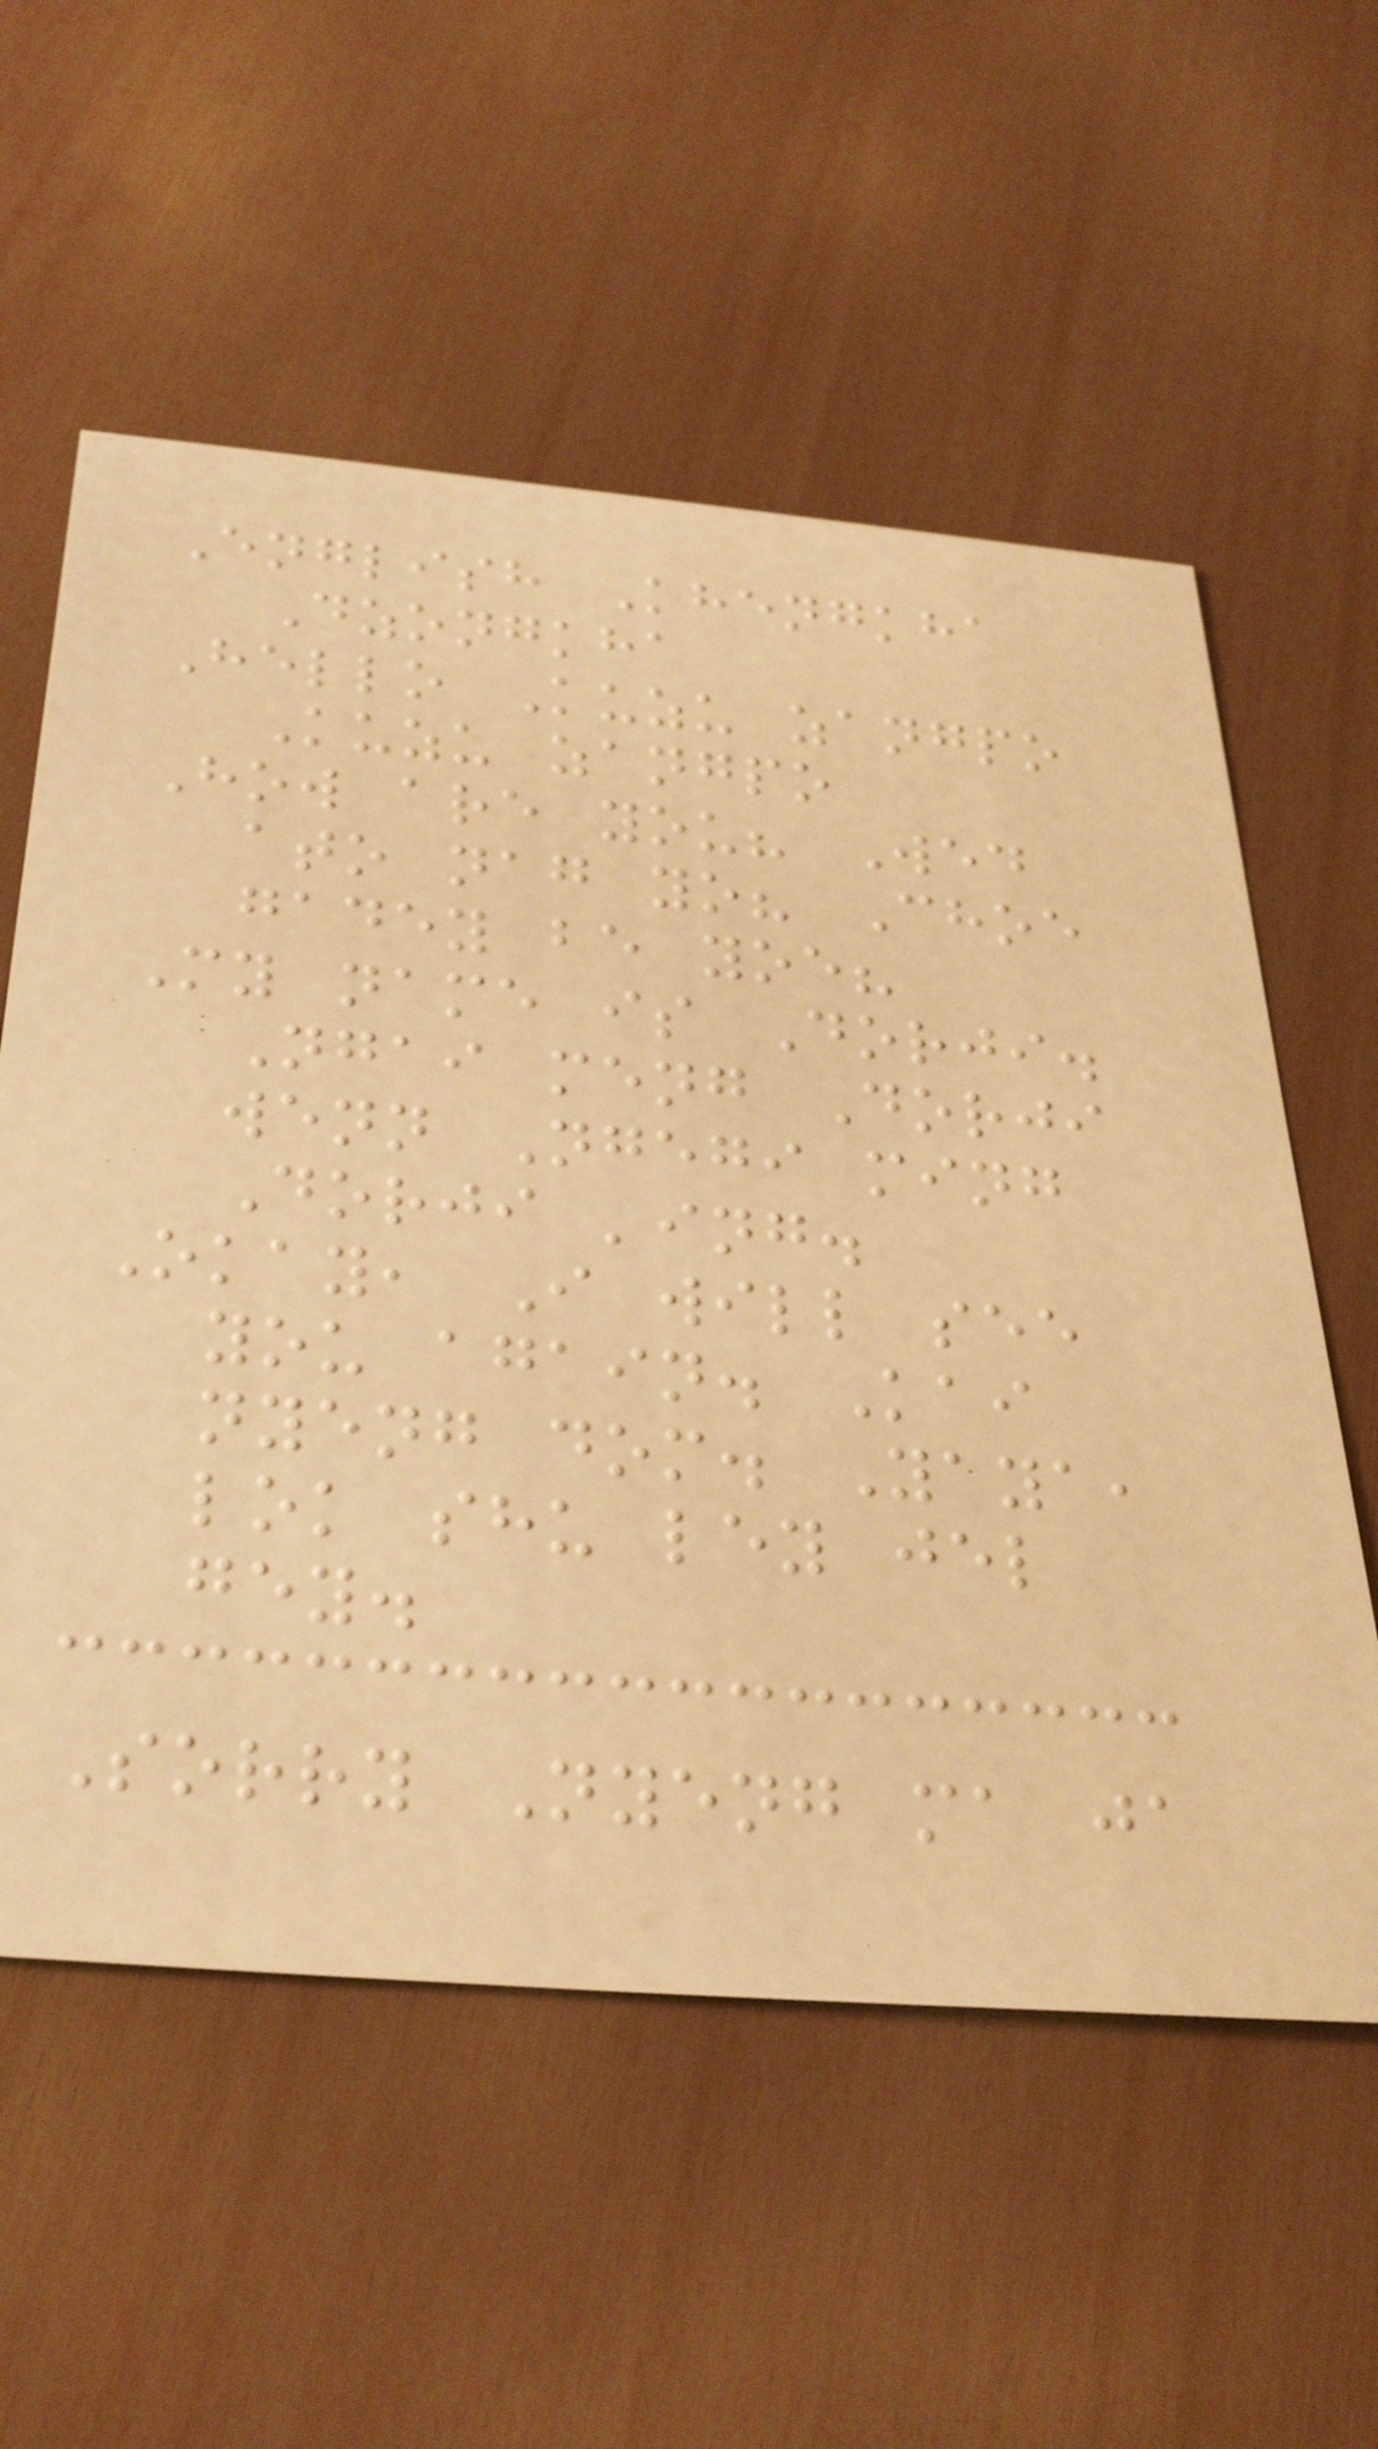English Khengkha
Dzongkha
Hello Kuzu zangpo
Kuzu zangpo
How are you? Wed
ato nag yo? Choe
gadey be yoe?
My name is Dorji.
Ngai meng Dorji
wenn Ngegi ming
Dorji 'ing.
Okay, I will see
you again. Kai
nyeng dom. Yaya,
lok shu ley jel
gey.
Sorry Nyeng ma ja
